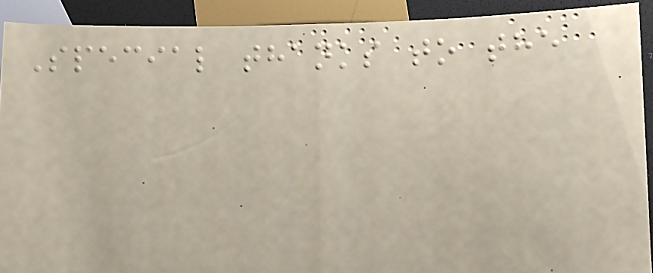Special thanks to the
